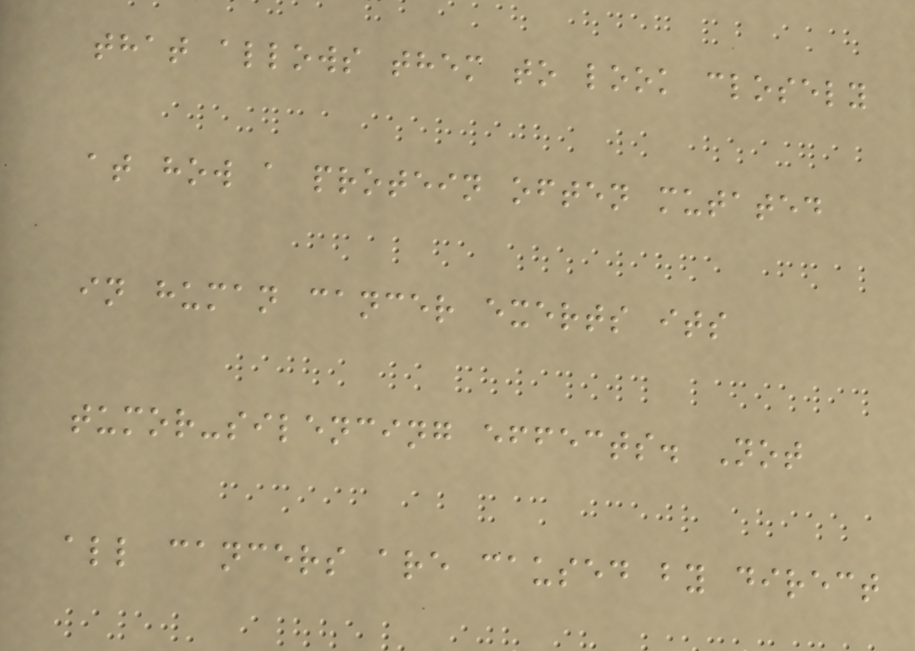that allows them to look closely
at how a protein often mutated
in human cancer exerts its
tumor-silencing effects. Not
all cancers are caused by direct
